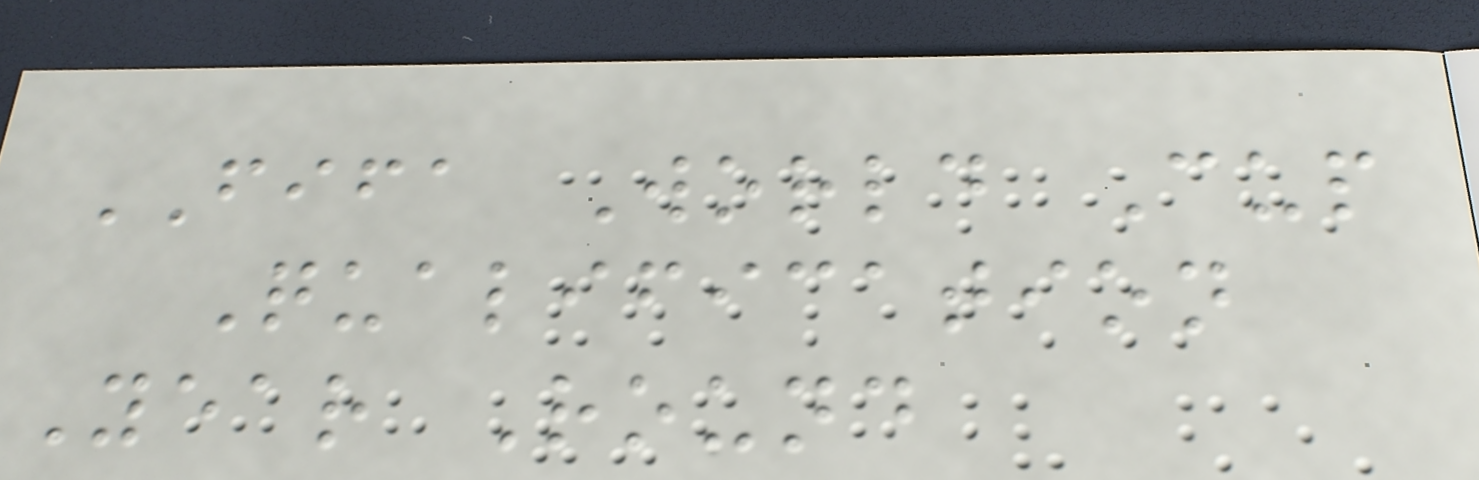FIFA World Cup
Qualification
Year Round
